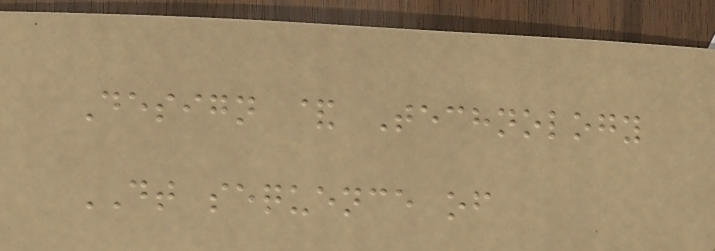Design & Technology
DT sequence of
